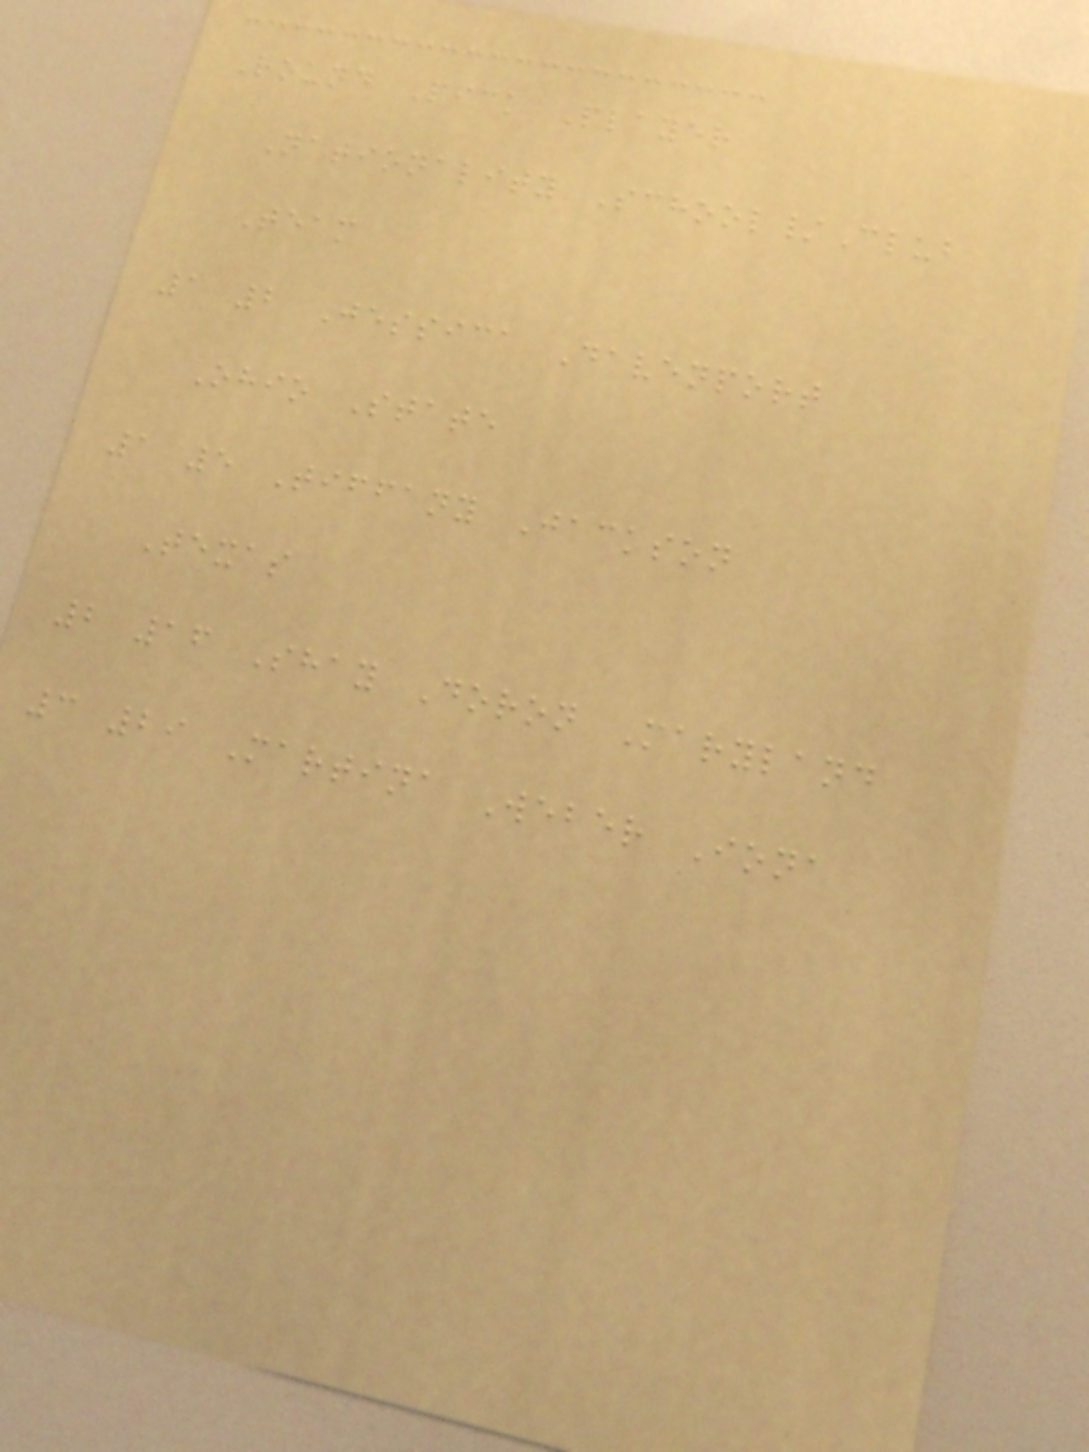Round Pick Player
Nationality School/Club
Team
1 2 Jessica Davenport
Ohio State
1 5 Tiffany Jackson
Texas
2 16 Shay Doron Maryland
3 29 Martina Weber Iona
